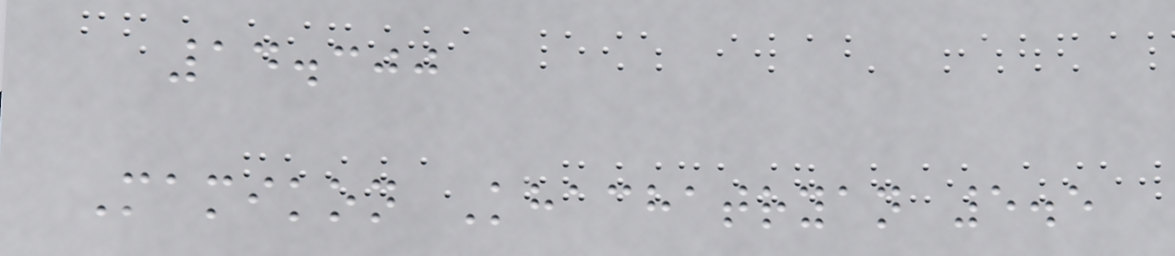14.300
Mamikon Khachatryan 5.5
